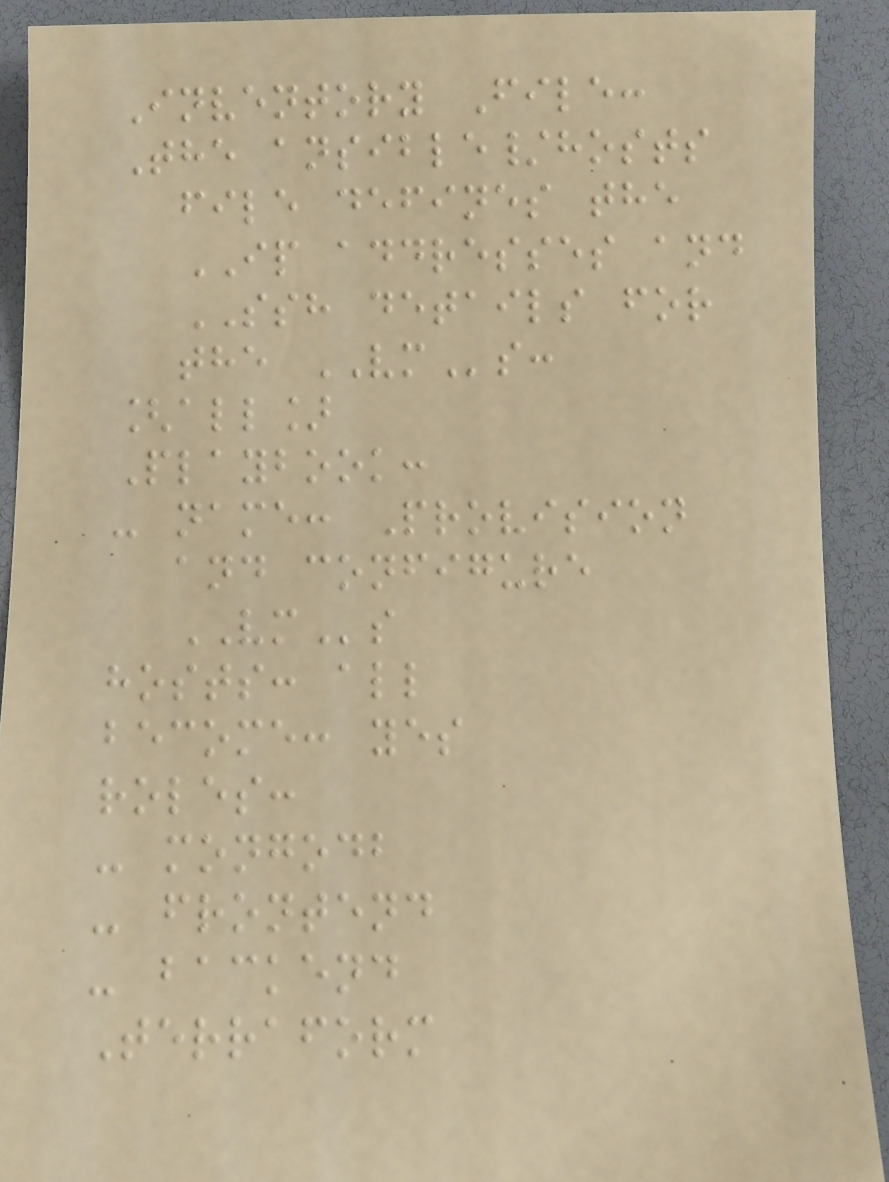Inventory File:
The ansible/hosts
file defines the
IP addresses and
SSH details for
the VMs:
[all]
Playbook:
- name: Provision
and configure
VMs
hosts: all
become: yes
roles:
- mongodb
- frontend
- backend
Terraform
